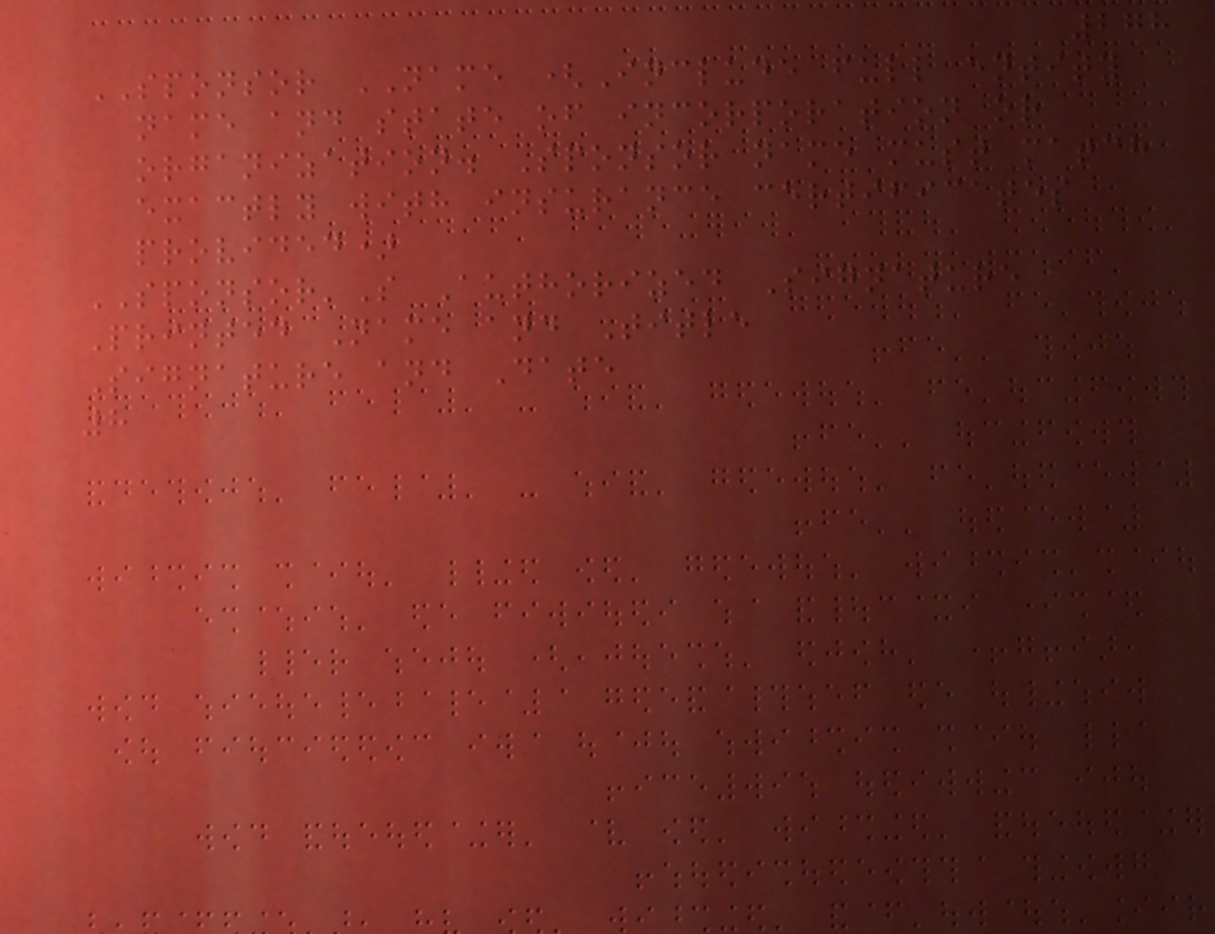278
SPONSOR NAME (Include full entity
name and state of incorporation or
organization. Sponsor name must match
exactly with insurance certificates
provided)
SPONSOR'S Authorized Signature
Printed Name and Title
Signature and Date
8
